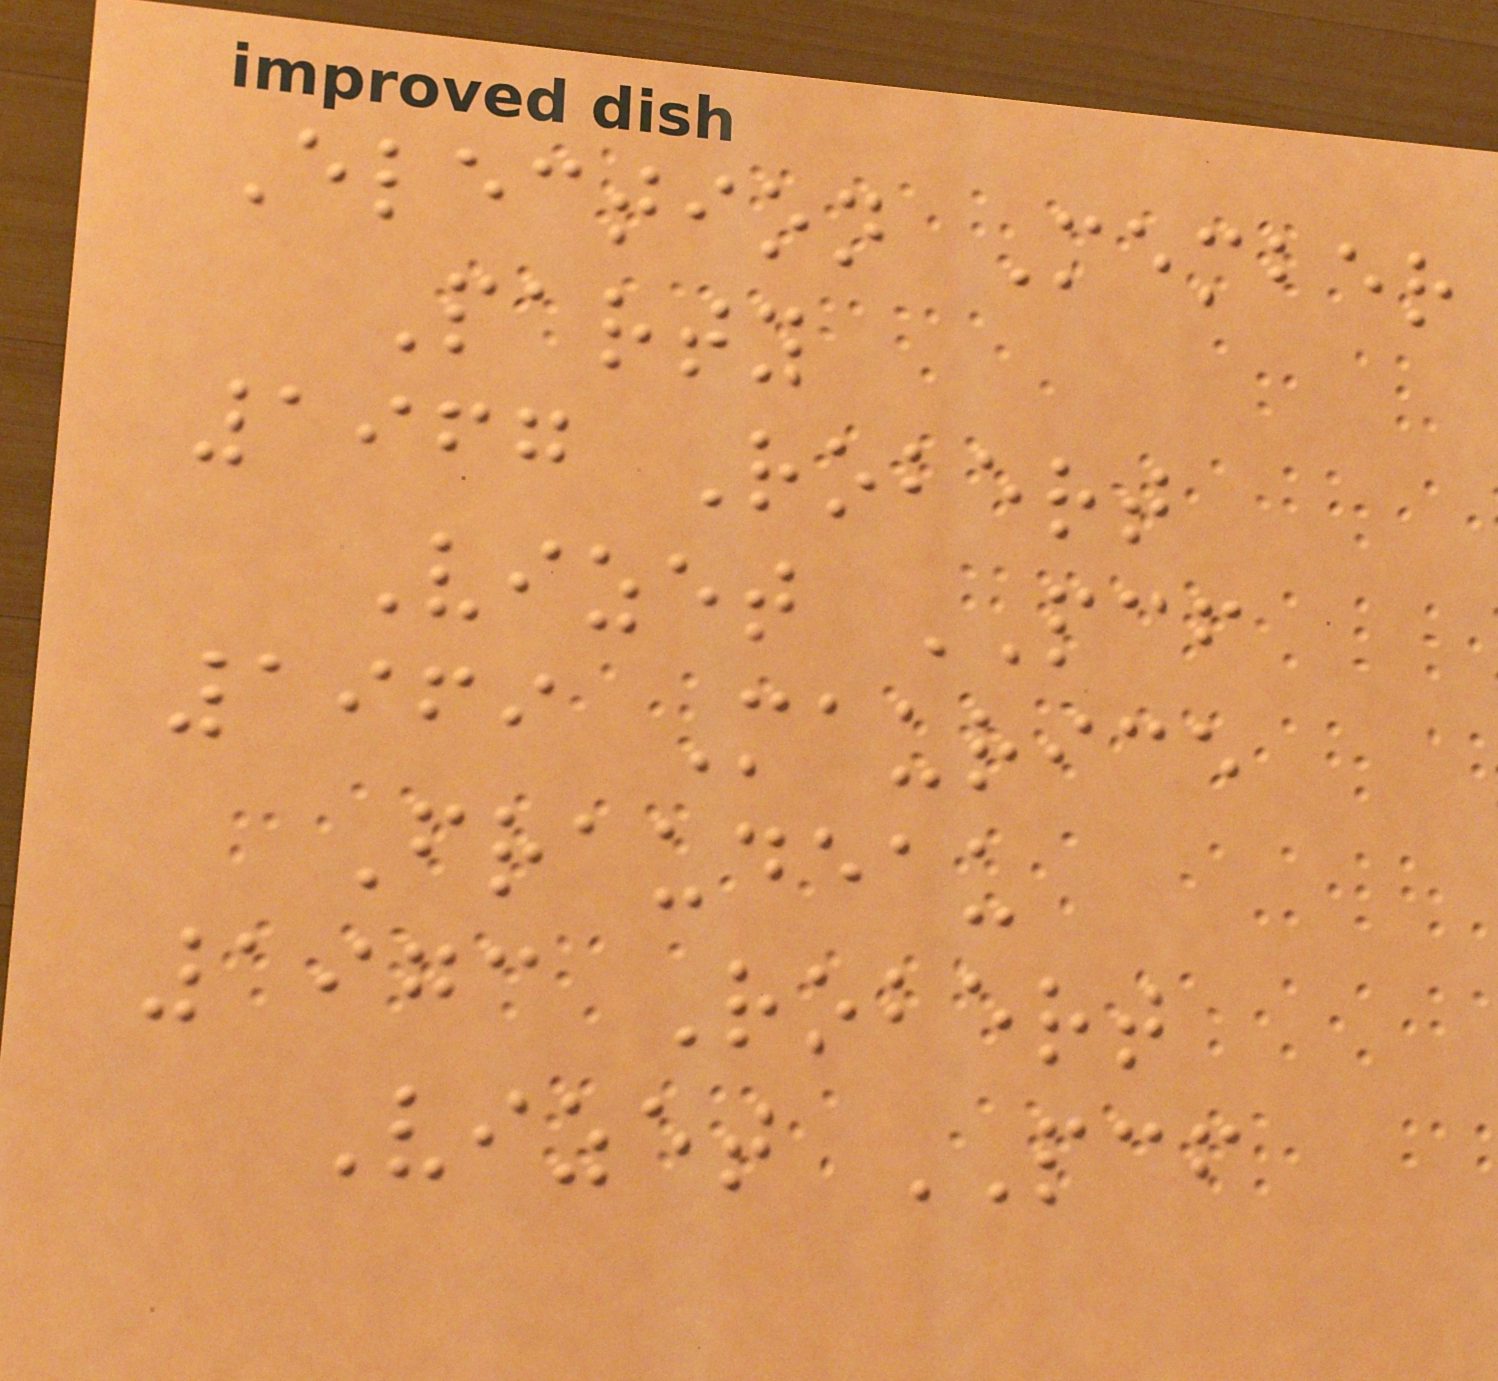Election Member
Party
1967 Robert
Vizet PCF
1969 Maurice
Fraudeau
1973 Robert
Vizet PCF
